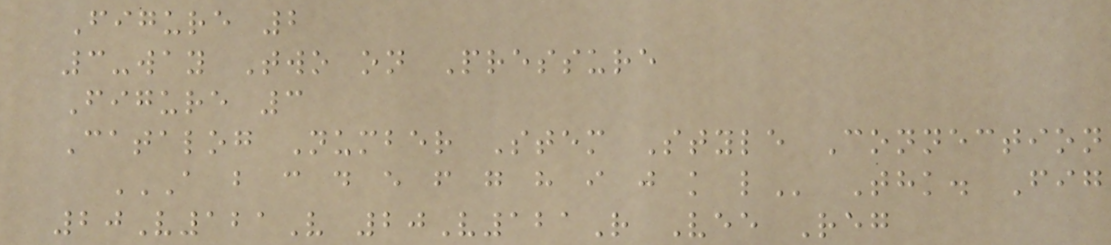Figure 2
3-way Two on Pressure
Figure 3
Catalog Number Stem Style Connection
A B C D E F G H I J K L Thk. Fig
20V121V 20V121R Vee Reg
